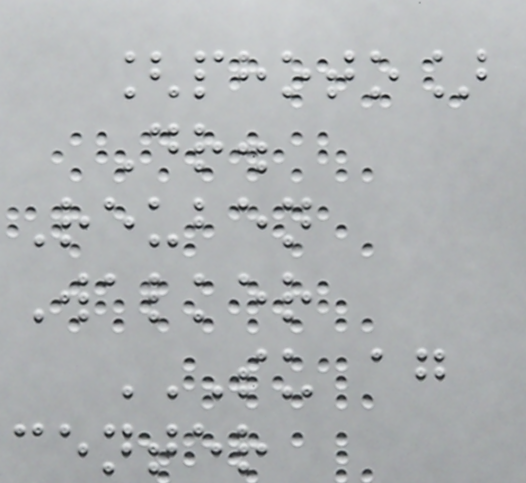[photo]
Dr.
Reuben
Walker
SU AG
CENTER
